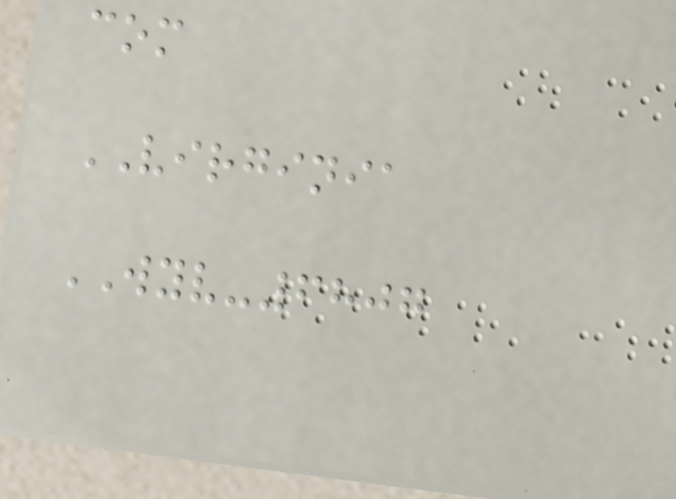com
VIRGINIA
WYV-6807
